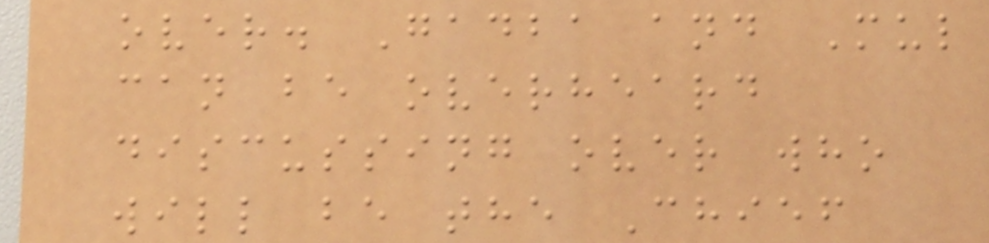over. Gadba and Mul
can be overheard
discussing over who
will be the Chief
